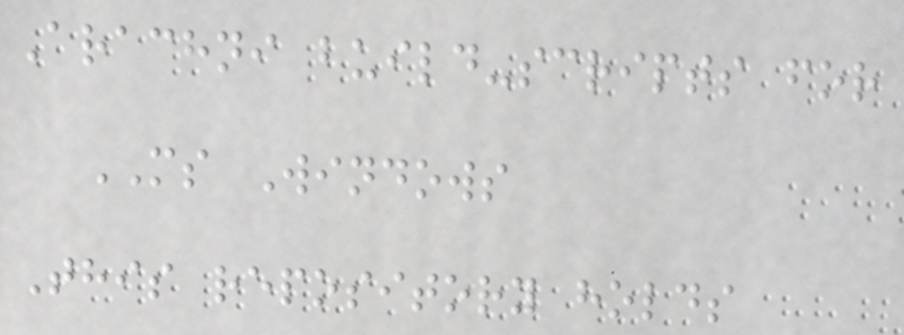Arachni build-scripts for
MS Windows
This repository holds
